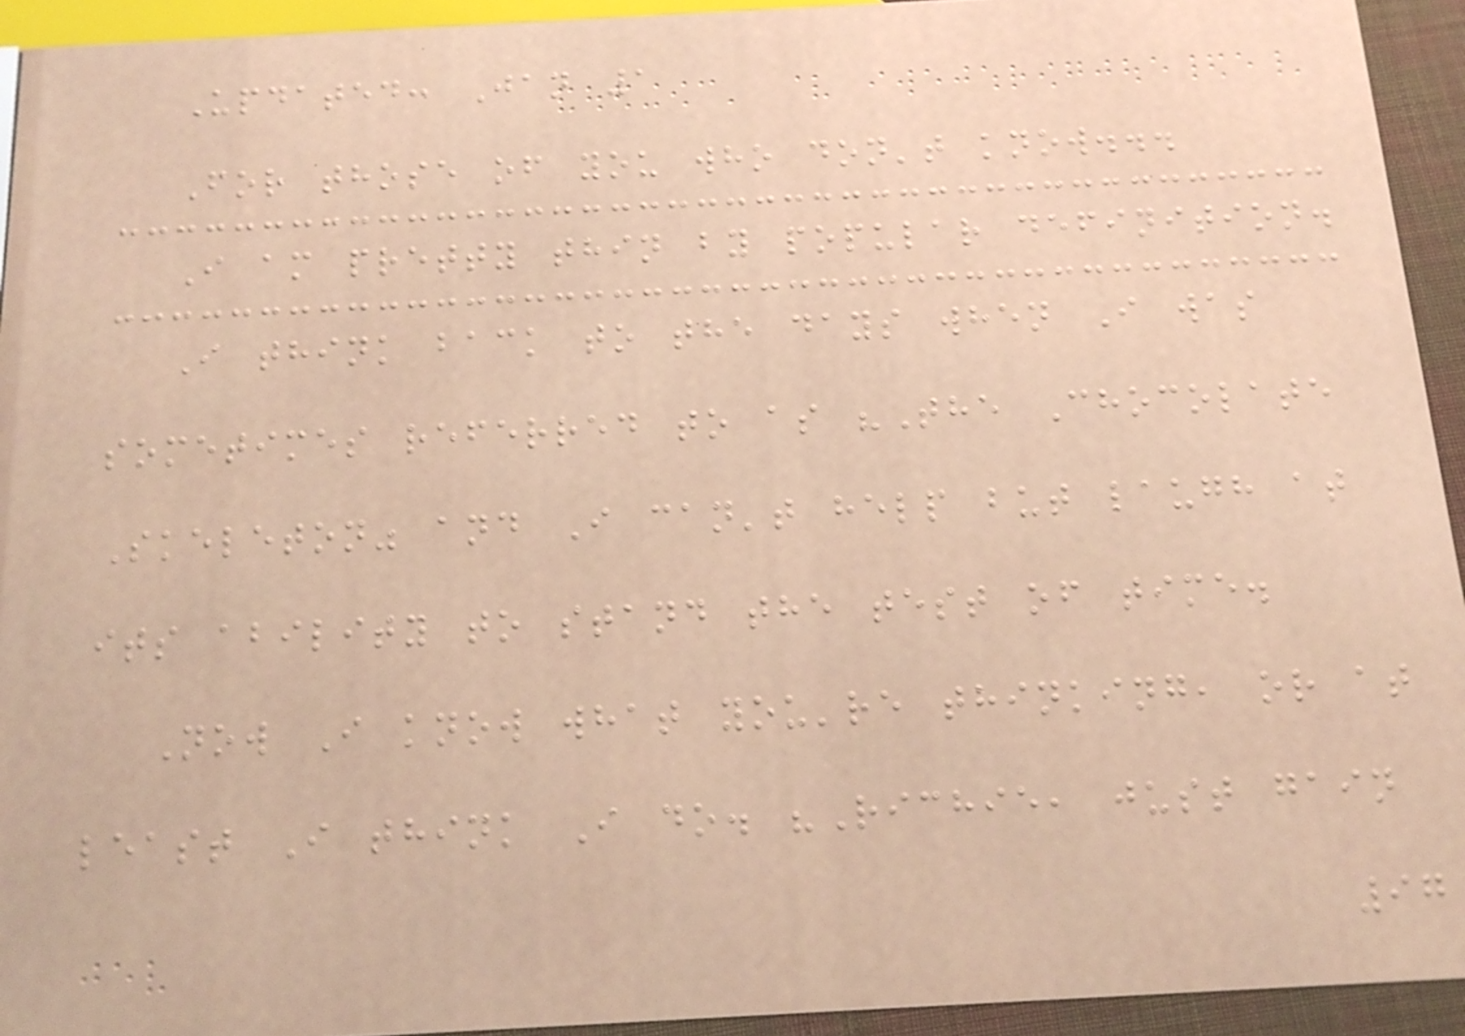Updated: Jan 1
For those of you who don't know...
I am pretty thin by popular definition.
I think back to the days when I was
sometimes referred to as "The Chocolate
Skeleton" and I can't help but laugh at
its ability to stand the test of time.
Now I know what you're thinking, or at
least I think I do. "Richie, just gain
97
